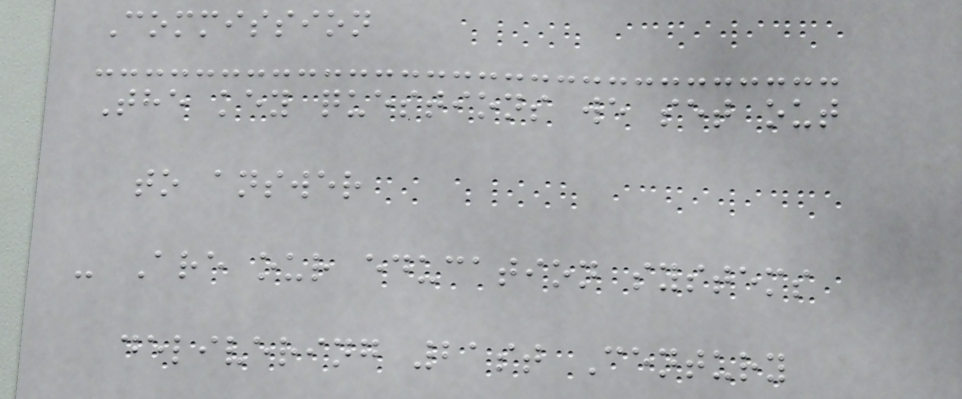Commission
The key questions we set out
to answer
- Are our education systems
delivering 21st Century
